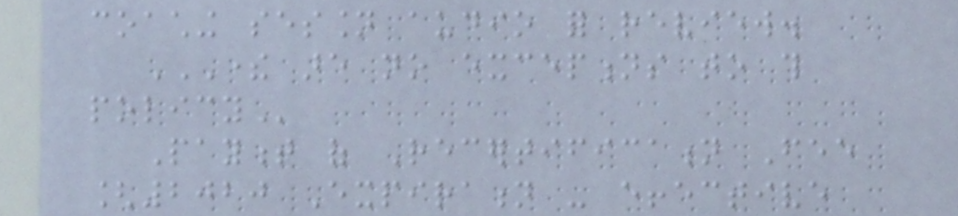coaching session audio for review.
THERE ARE NO EXCEPTIONS TO THIS
POLICY
Payment of Recertification Fee
[2020 Expiration - effective
